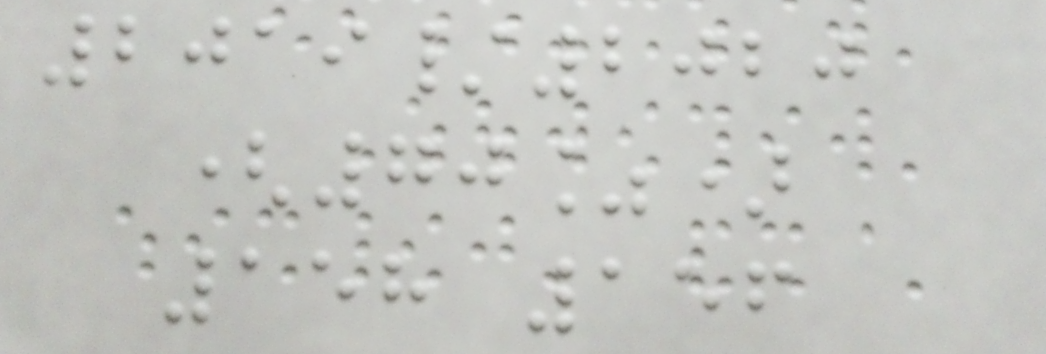2019/2020
(70%)
158 156
